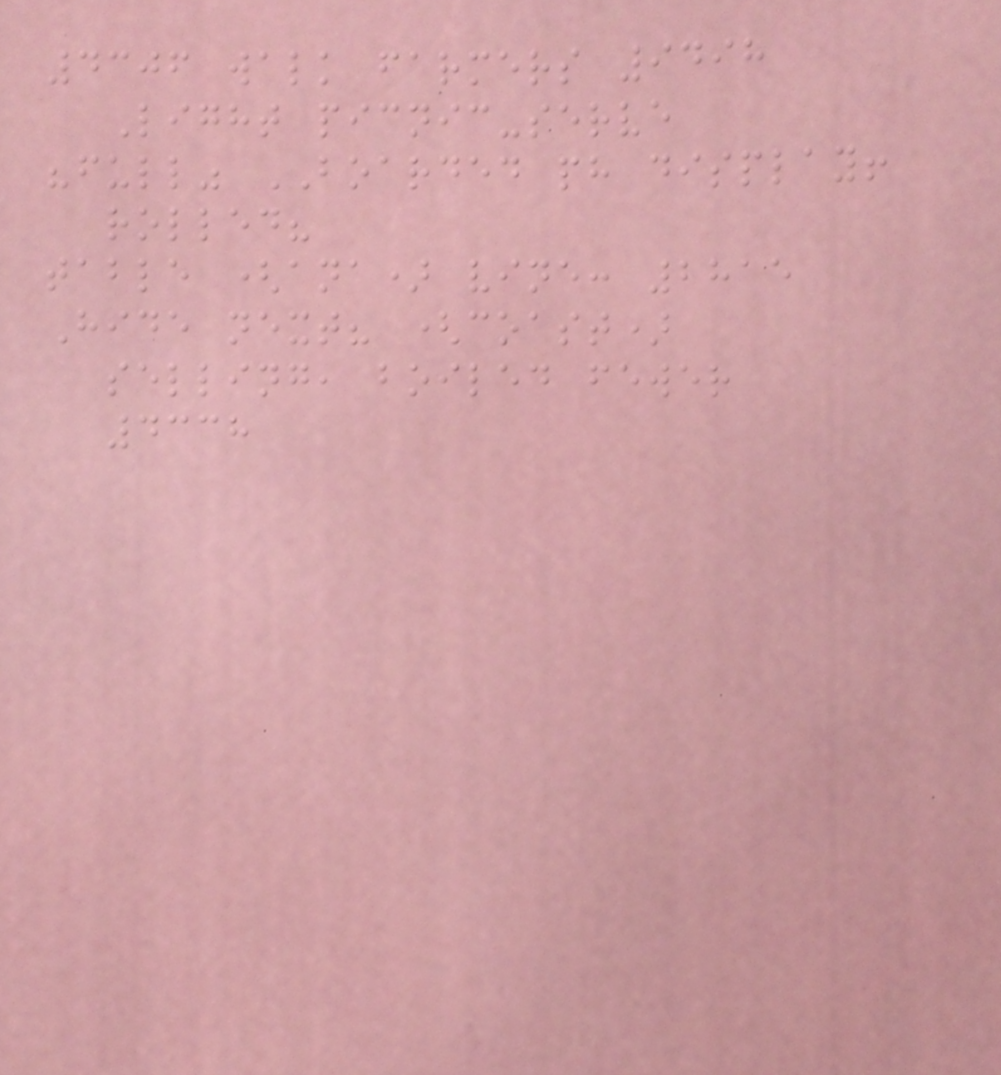4306 walk farmers 9498
Light picnic-serve
"full" BOARDED ph display!
rolled?
table (ana) vine: 2815
Hide next? (coast)
selling, boiled fewer
4338
